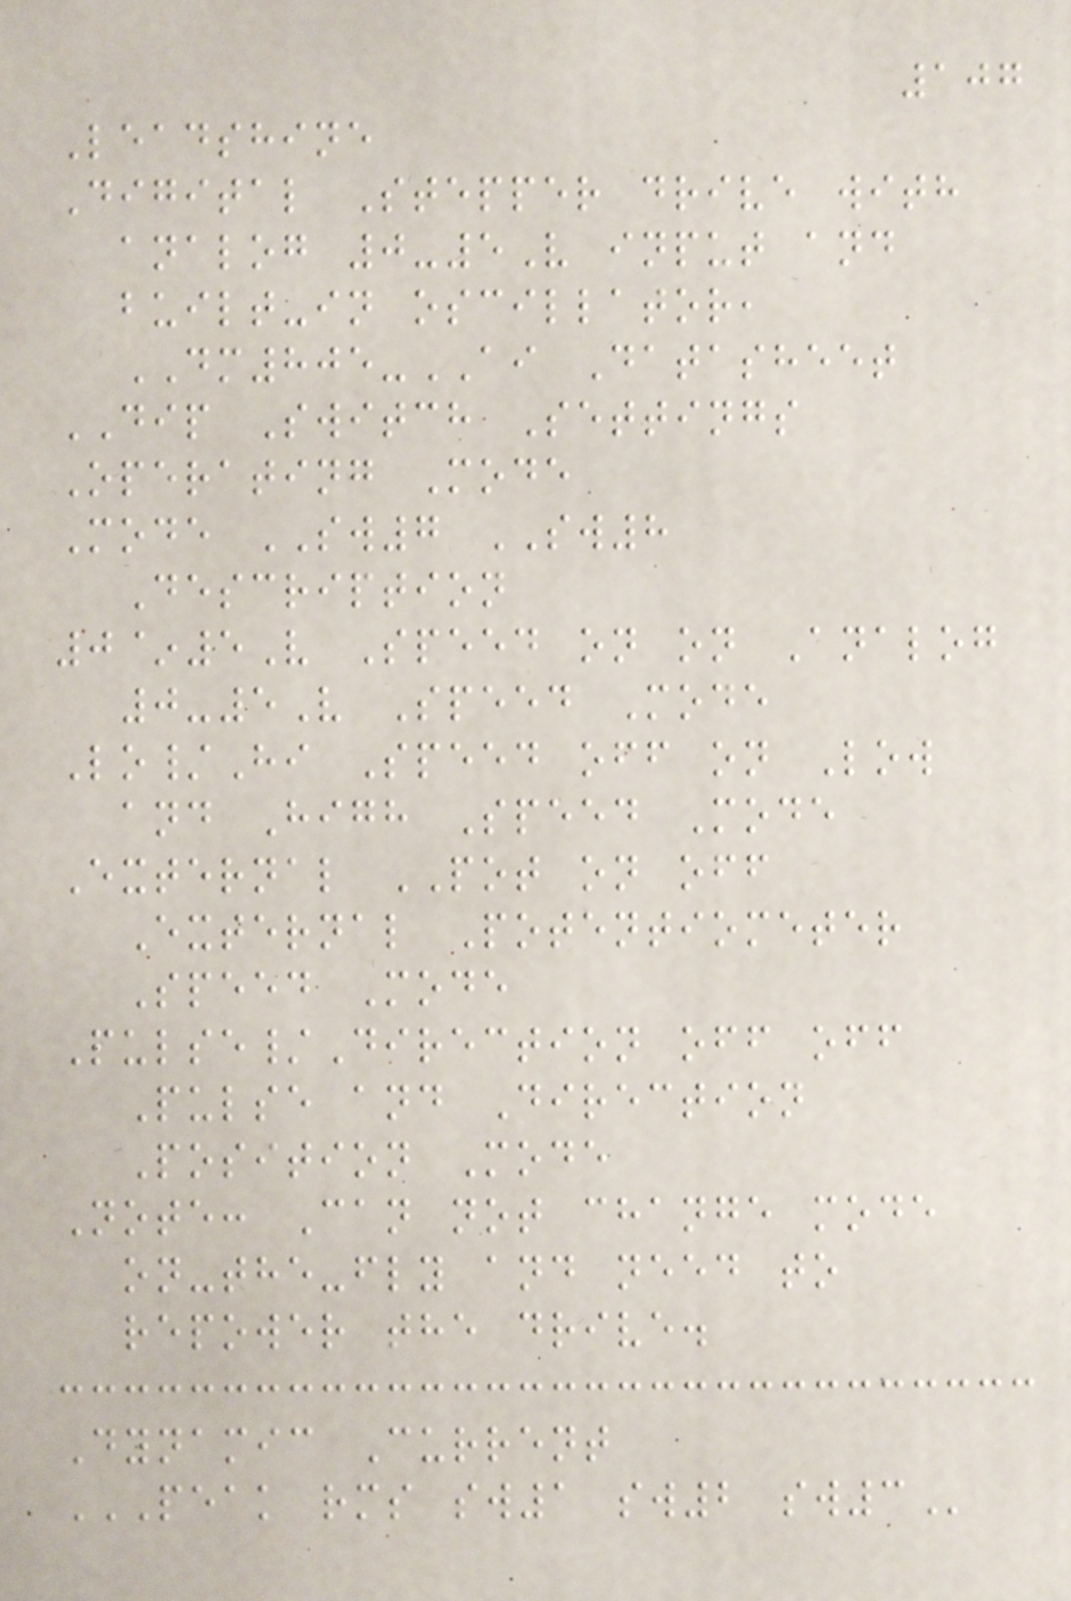107
Leadshine
Digital Stepper drive with
analog 0-5V input and
built-in oscillator,
DM805-AI Datasheet
DIP Switch Settings
Operating Mode
Mode SW7 SW8
Description
0~5V Speed on on Analog
0-5V Speed Mode
Lo/Hi Speed off on Low
and High Speed Mode
External POT on off
External Potentiometer
Speed Mode
Pulse/Direction off off
Pulse and Direction
Position Mode
Note: Can not change mode
on-the-fly and need to
repower the drive.
Dynamic Current
PEAK RMS SW1 SW2 SW3
